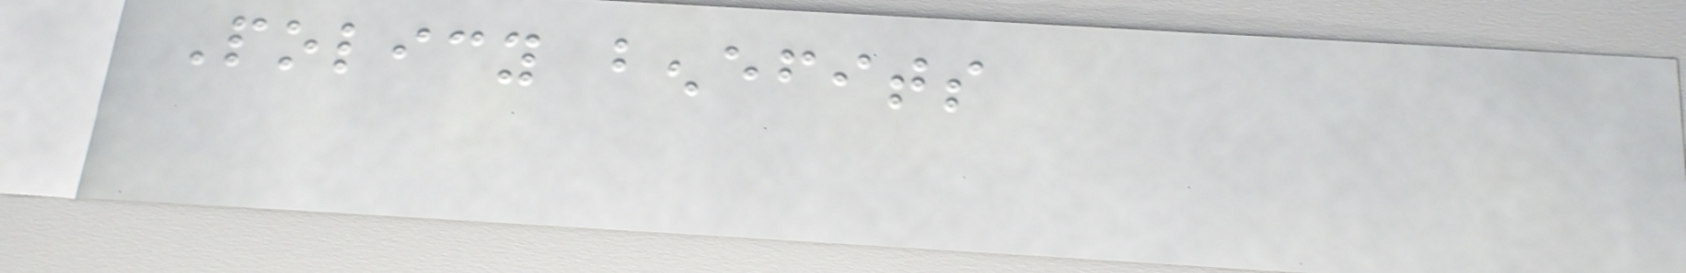Policy benefits
